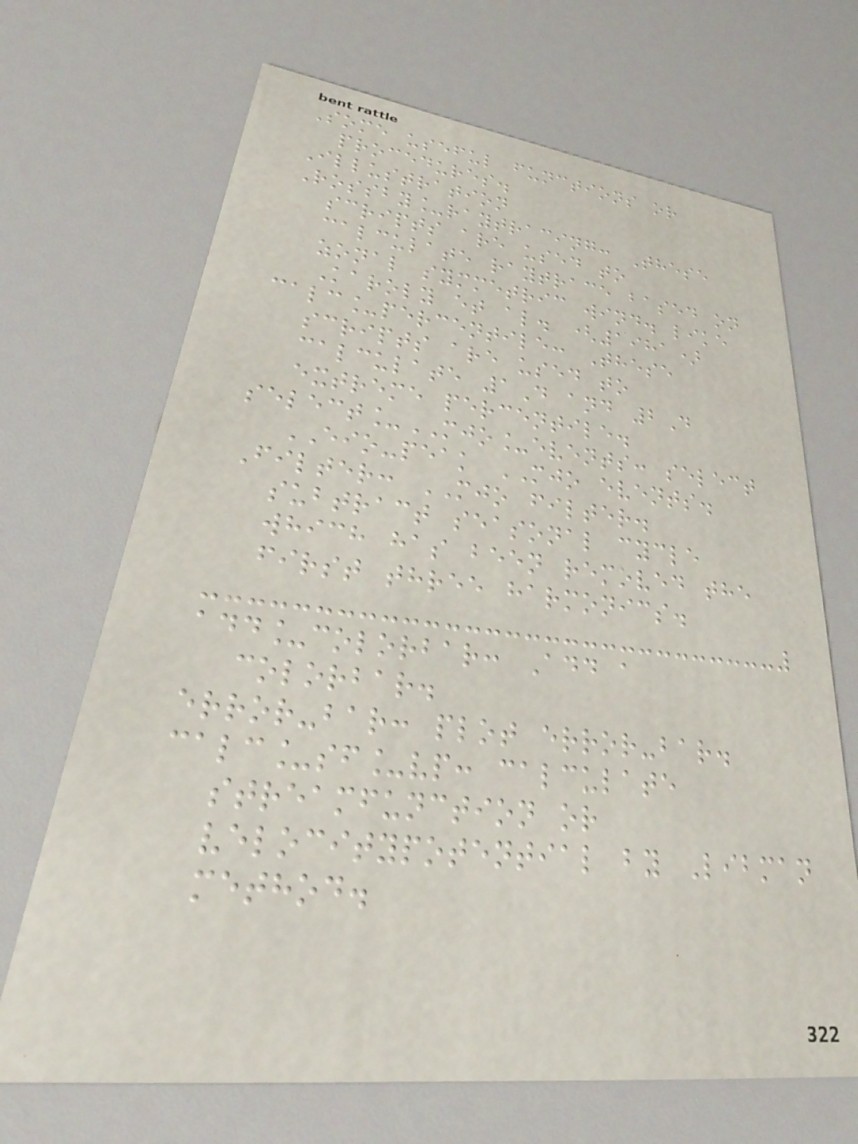Some useful functions or
procedures.
Illustration
Rossby_raytracing: These
scripts are used to
calculate raytrace based on
zonal symmetric wind. like
Karoly et al. (1981)
calc_percentile: These
scripts are used to
calculate 1D and 2D
extreme percentile.
select_MJO_events: select
EIO-peak MJO events.
Filter: MJO filter.
subtract seasonal cycle
which has been removed the
first three harmonics.
add_colorbar: Add a
colorbar.
error-bar: plot error-bar.
calc_sf_vp: calculate
streamfunction or
velocitypotential by Libman
method.
